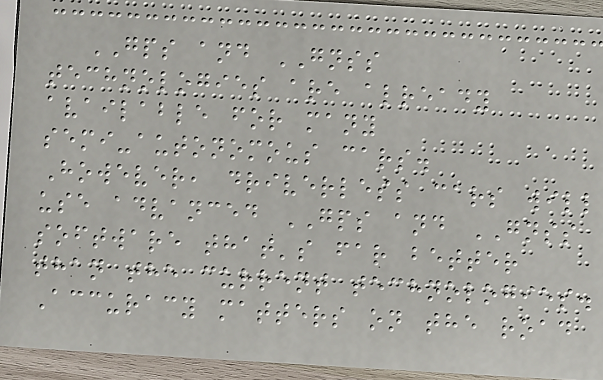GPS and GNSS
technologies are already
available for many
semi-autonomous cars.
However, driverless cars will
use advanced GPS and GNSS
software that's far better
than the current technologies.
Accuracy matters on the road
